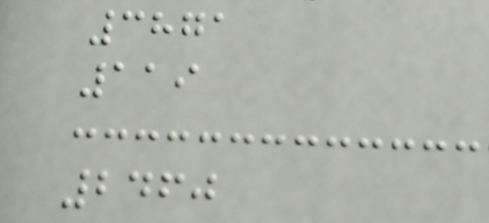3871
119
2460
